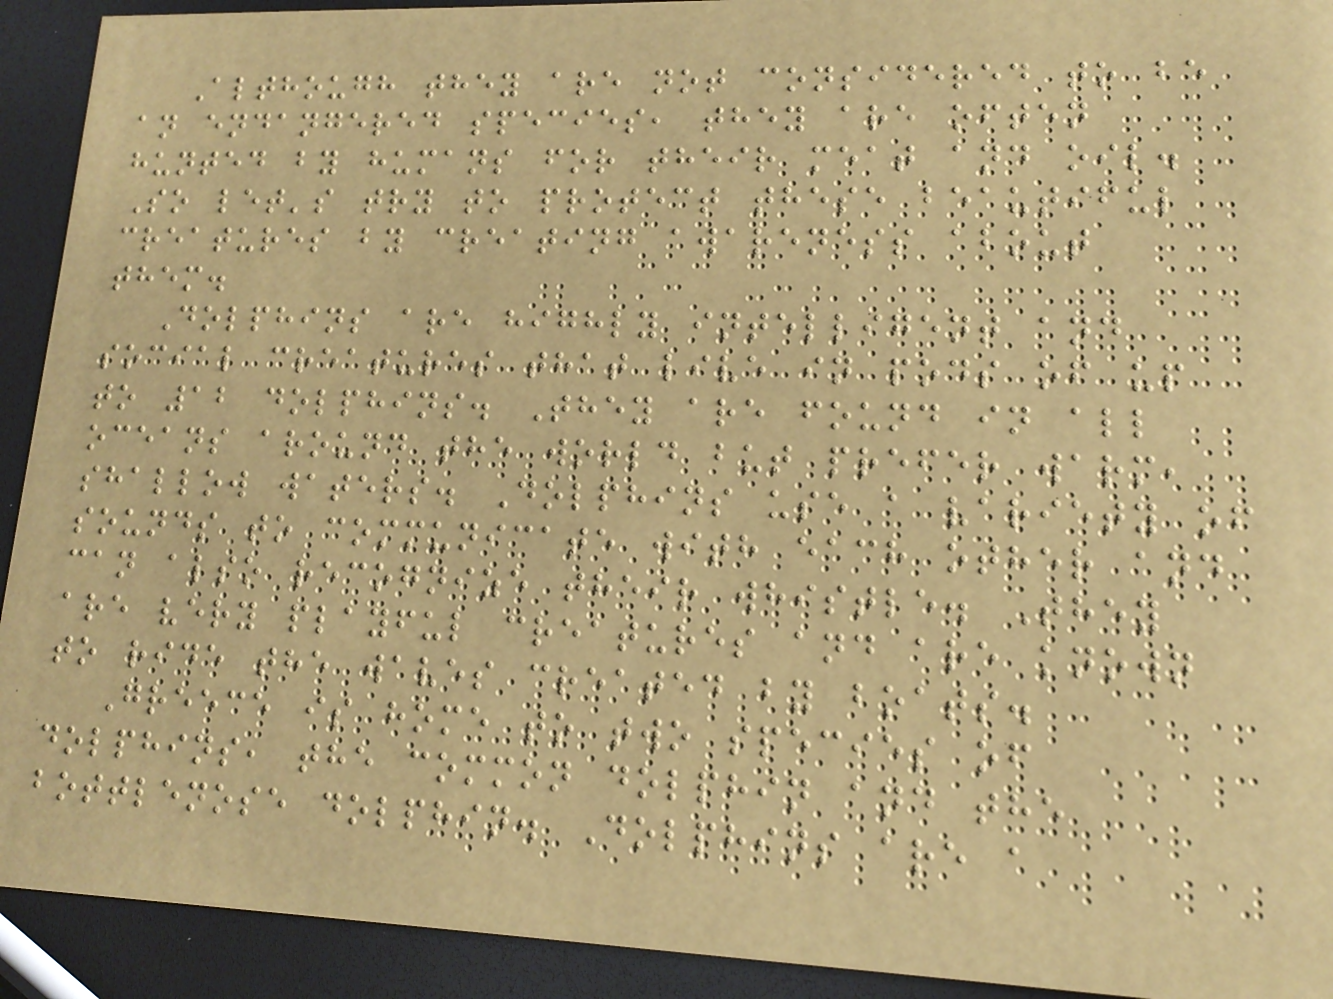Although they are not considered to be
an endangered species, they are often
hunted by humans for their meat and oil.
So let's try to protect these beautiful
creatures by creating awareness about
them.
Dolphins are highly intelligent and
social creatures that live in pods of up
to 12 dolphins. They are found in all
oceans around the world but prefer warm,
shallow waters. Dolphins use a variety of
sounds to communicate with each other and
can also recognize their whistle. They
are very playful creatures and are known
to ride the waves created by boats.
Greece is home to two species of
dolphins, the common dolphin and the
bottlenose dolphin. Dolphins are a
